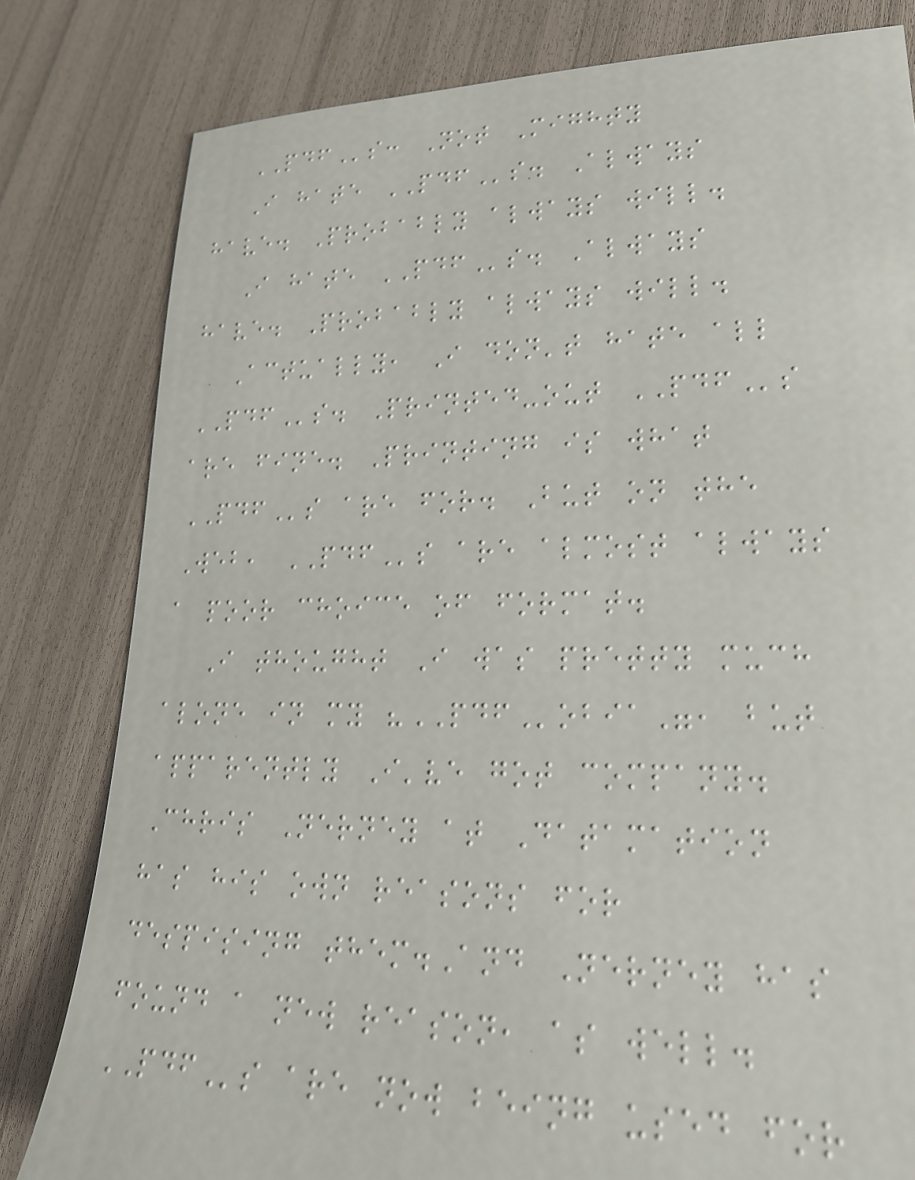PDFs: Not Mighty
I hate PDFs. Always
have. Probably always will.
I hate PDFs. Always
have. Probably always will.
Actually, I don't hate all
PDFs. Printed-out PDFs
are fine. Printing is what
PDFs are for. But on the
Web, PDFs are almost always
a poor choice of format.
I thought I was pretty much
alone in my "PDFobia", but
apparently I've got company.
Chris Nerney at Datamation
has his own reasons for
despising them.And Nerney has
found a new reason, as well.
PDFs are now being used for
